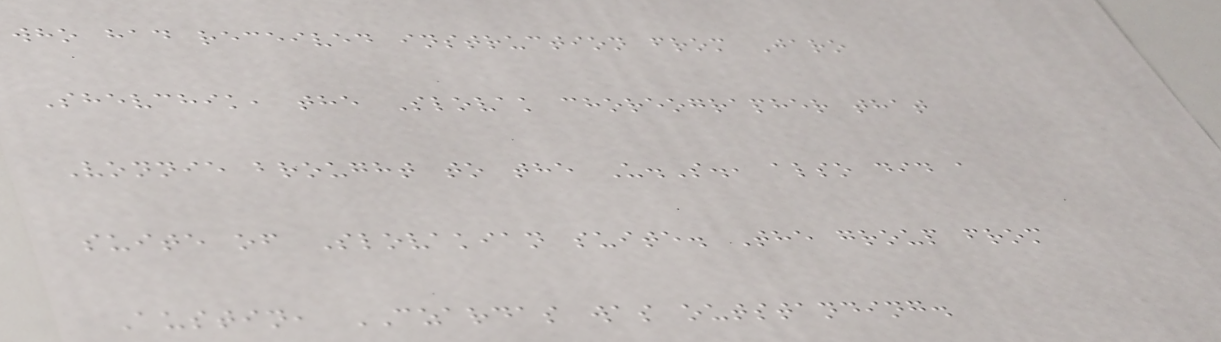who had received instruction from Jaro
Shevchik, the Slovak choreographer that
Vonnie brought to the U.S., also did a
suite of Slovakian suite. The group from
Austin, CZARDAS was outstanding.
